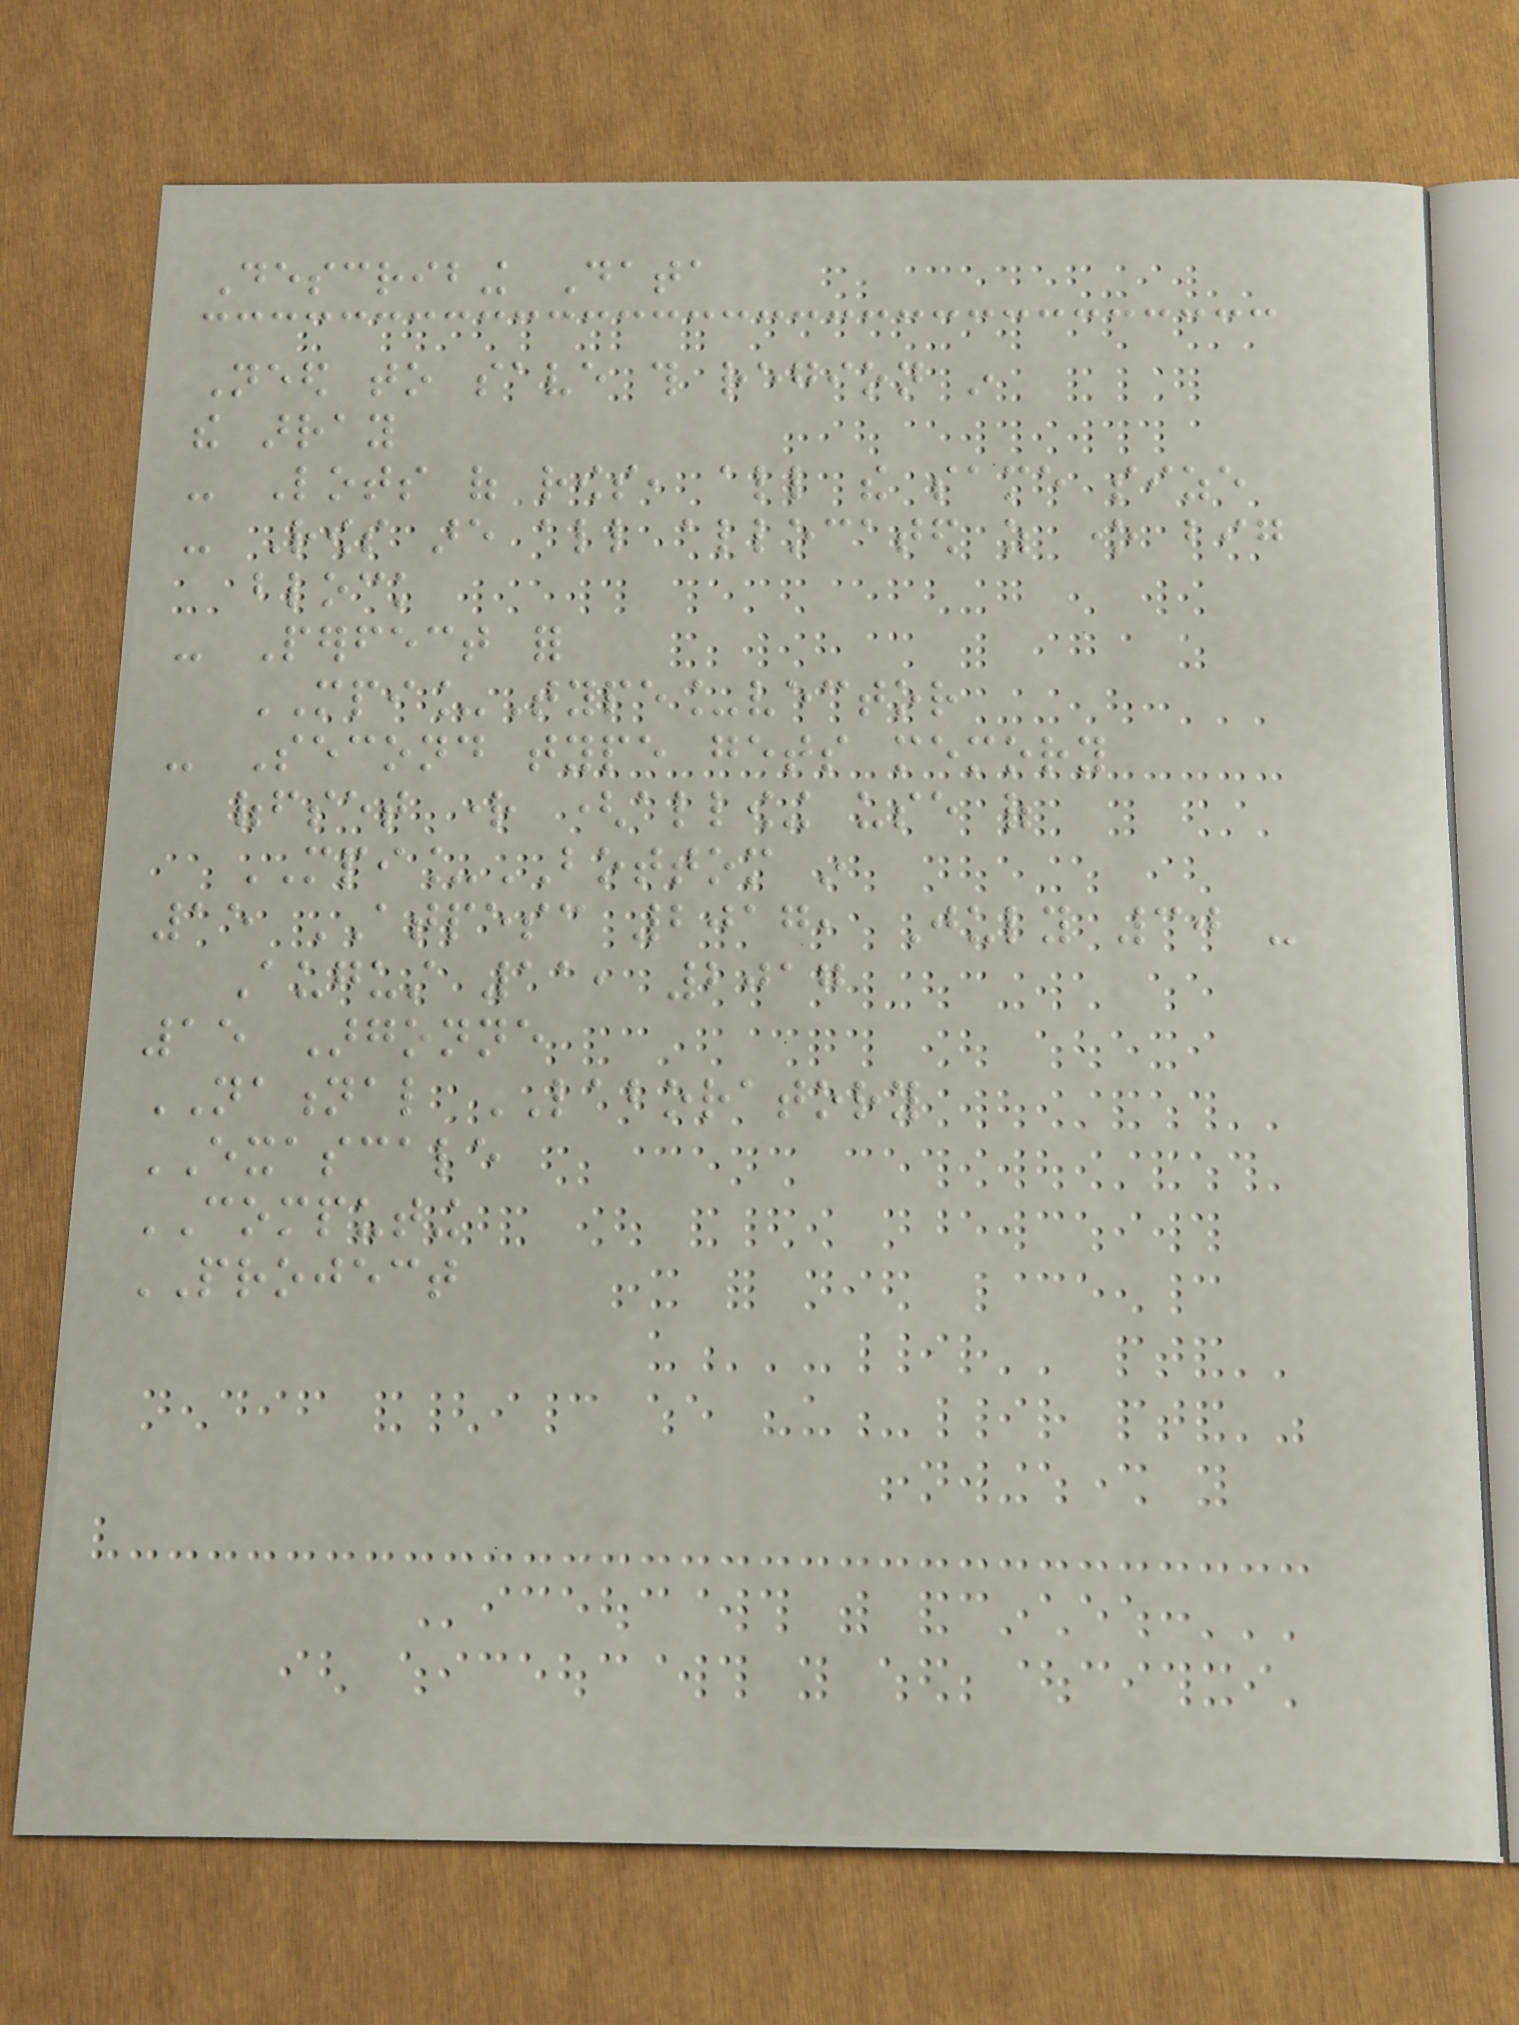Describing Data
Need to save this region in
the array
- Lots of rows, all the same size
- Rows are all allocated as one big
block
- Perfect for
MPI_Type_vector
- Second type gets memory
offset right (allowing use of
MPI_BOTTOM in
15 ATPESC 2017, July 30 -
August 11, 2017
15 Argonne
NATIONAL LABORATORY
EXASCALE
COMPUTING
PROJECT
